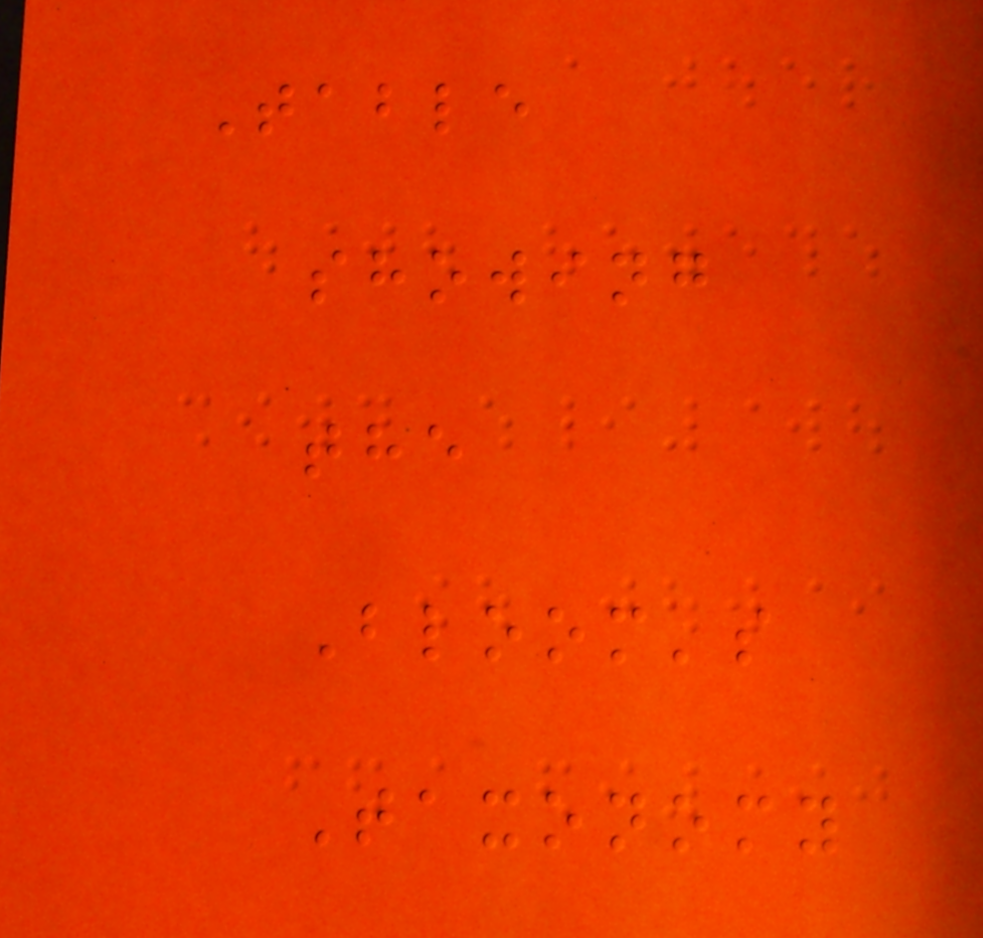Table
showing
the
Bloom's
Taxonomy
